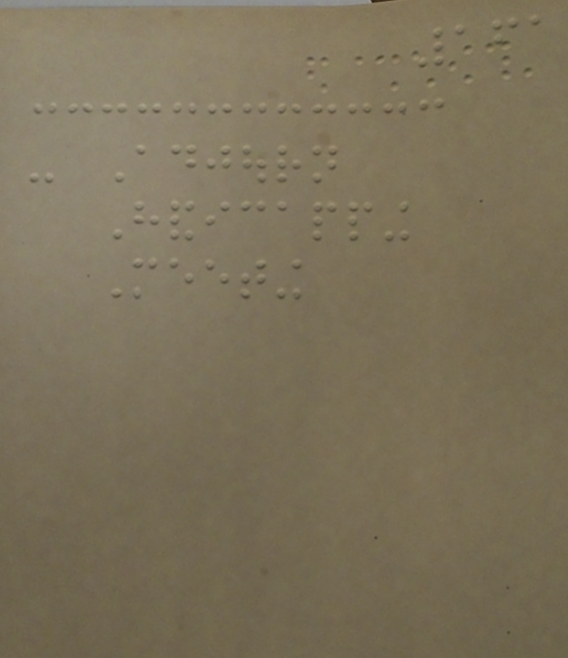161
- Adjourn
Handicapping
Meeting
